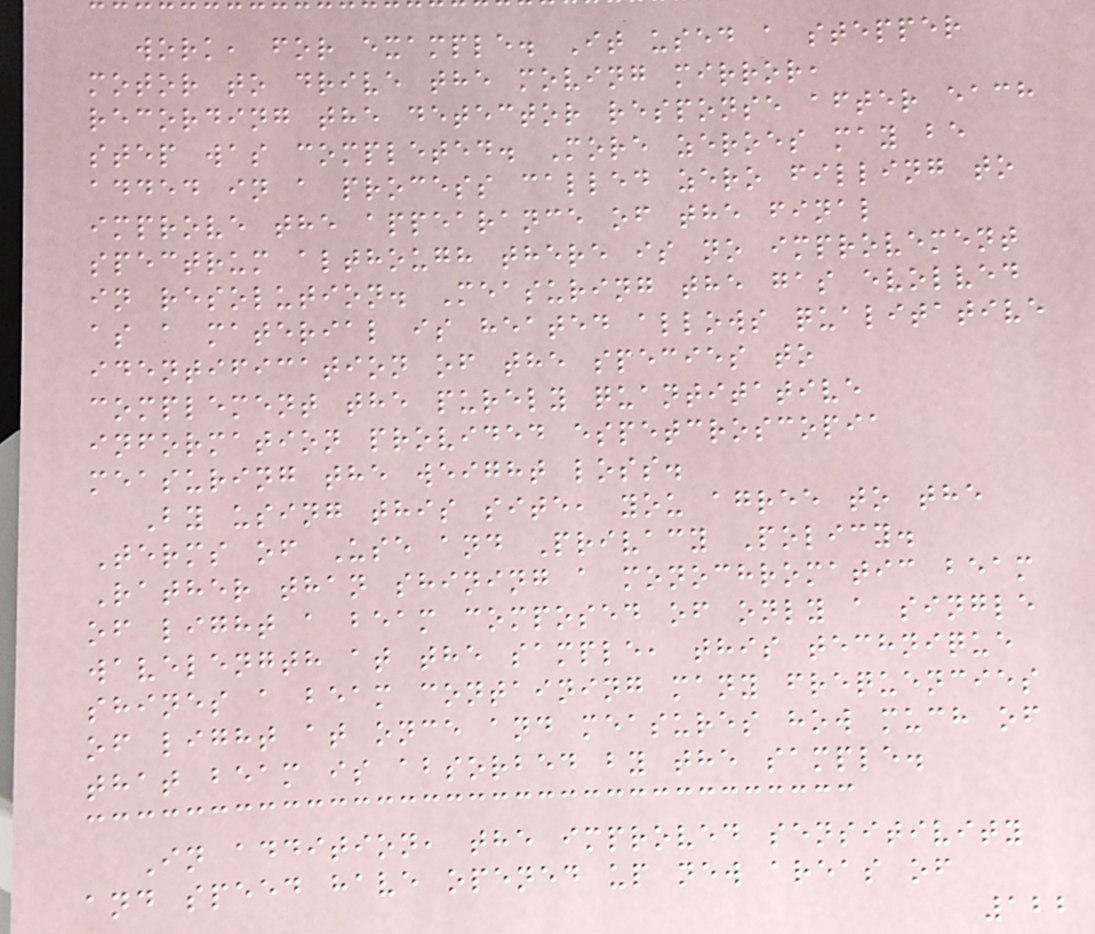work, for example. It used a stepper
motor to drive the moving mirror,
recording the detector response after each
step was completed. More zeroes may be
added in a process called zero filling to
improve the appearance of the final
spectrum although there is no improvement
in resolution. Measuring the gas evolved
as a material is heated allows qualitative
identification of the species to
complement the purely quantitative
information provided espetcroscopia
measuring the weight loss.
By using this site, you agree to the
Terms of Use and Privacy Policy.
Rather than shining a monochromatic beam
of light a beam composed of only a single
wavelength at the sample, this technique
shines a beam containing many frequencies
of light at once and measures how much of
that beam is absorbed by the sample.
In addition, the improved sensitivity
and speed have opened up new areas of
122
